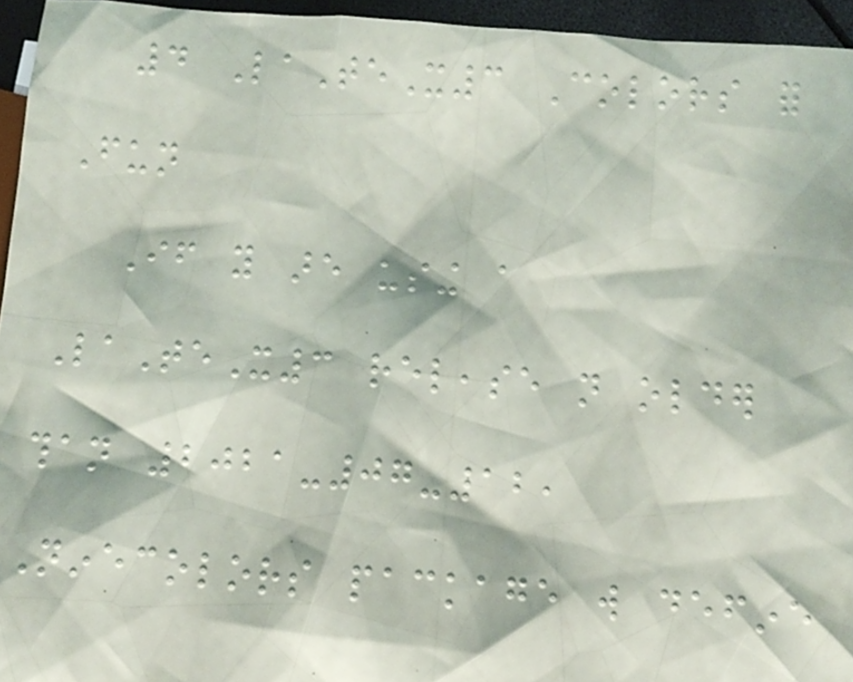4 LaTeX3 Colors for
Fun
If you are using a
LaTeX3 release not older
than 2021-07-12,
Ninecolors package will define
